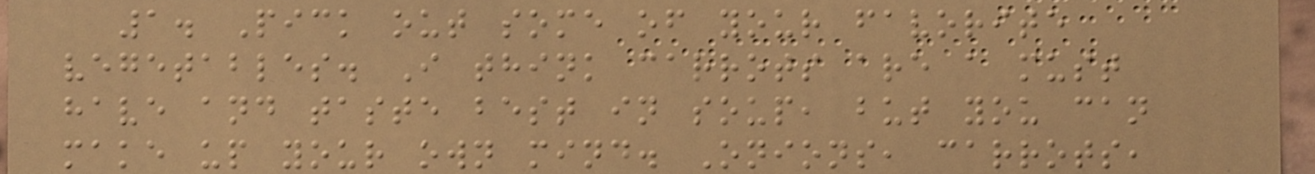1. Pick out some of your favorite
vegetables. I think carrots are a must
have and taste best in soup, but you can
make up your own mind. Onions, carrots,
